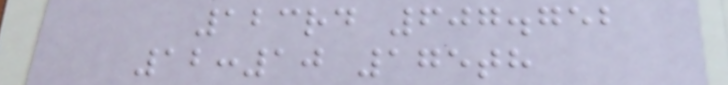123rd 607.752
12:10 175th
